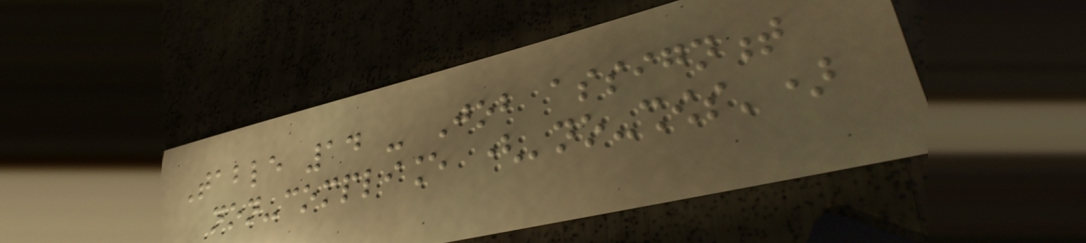Table 14 - Job assignment
non-compliance ('no-shows')
